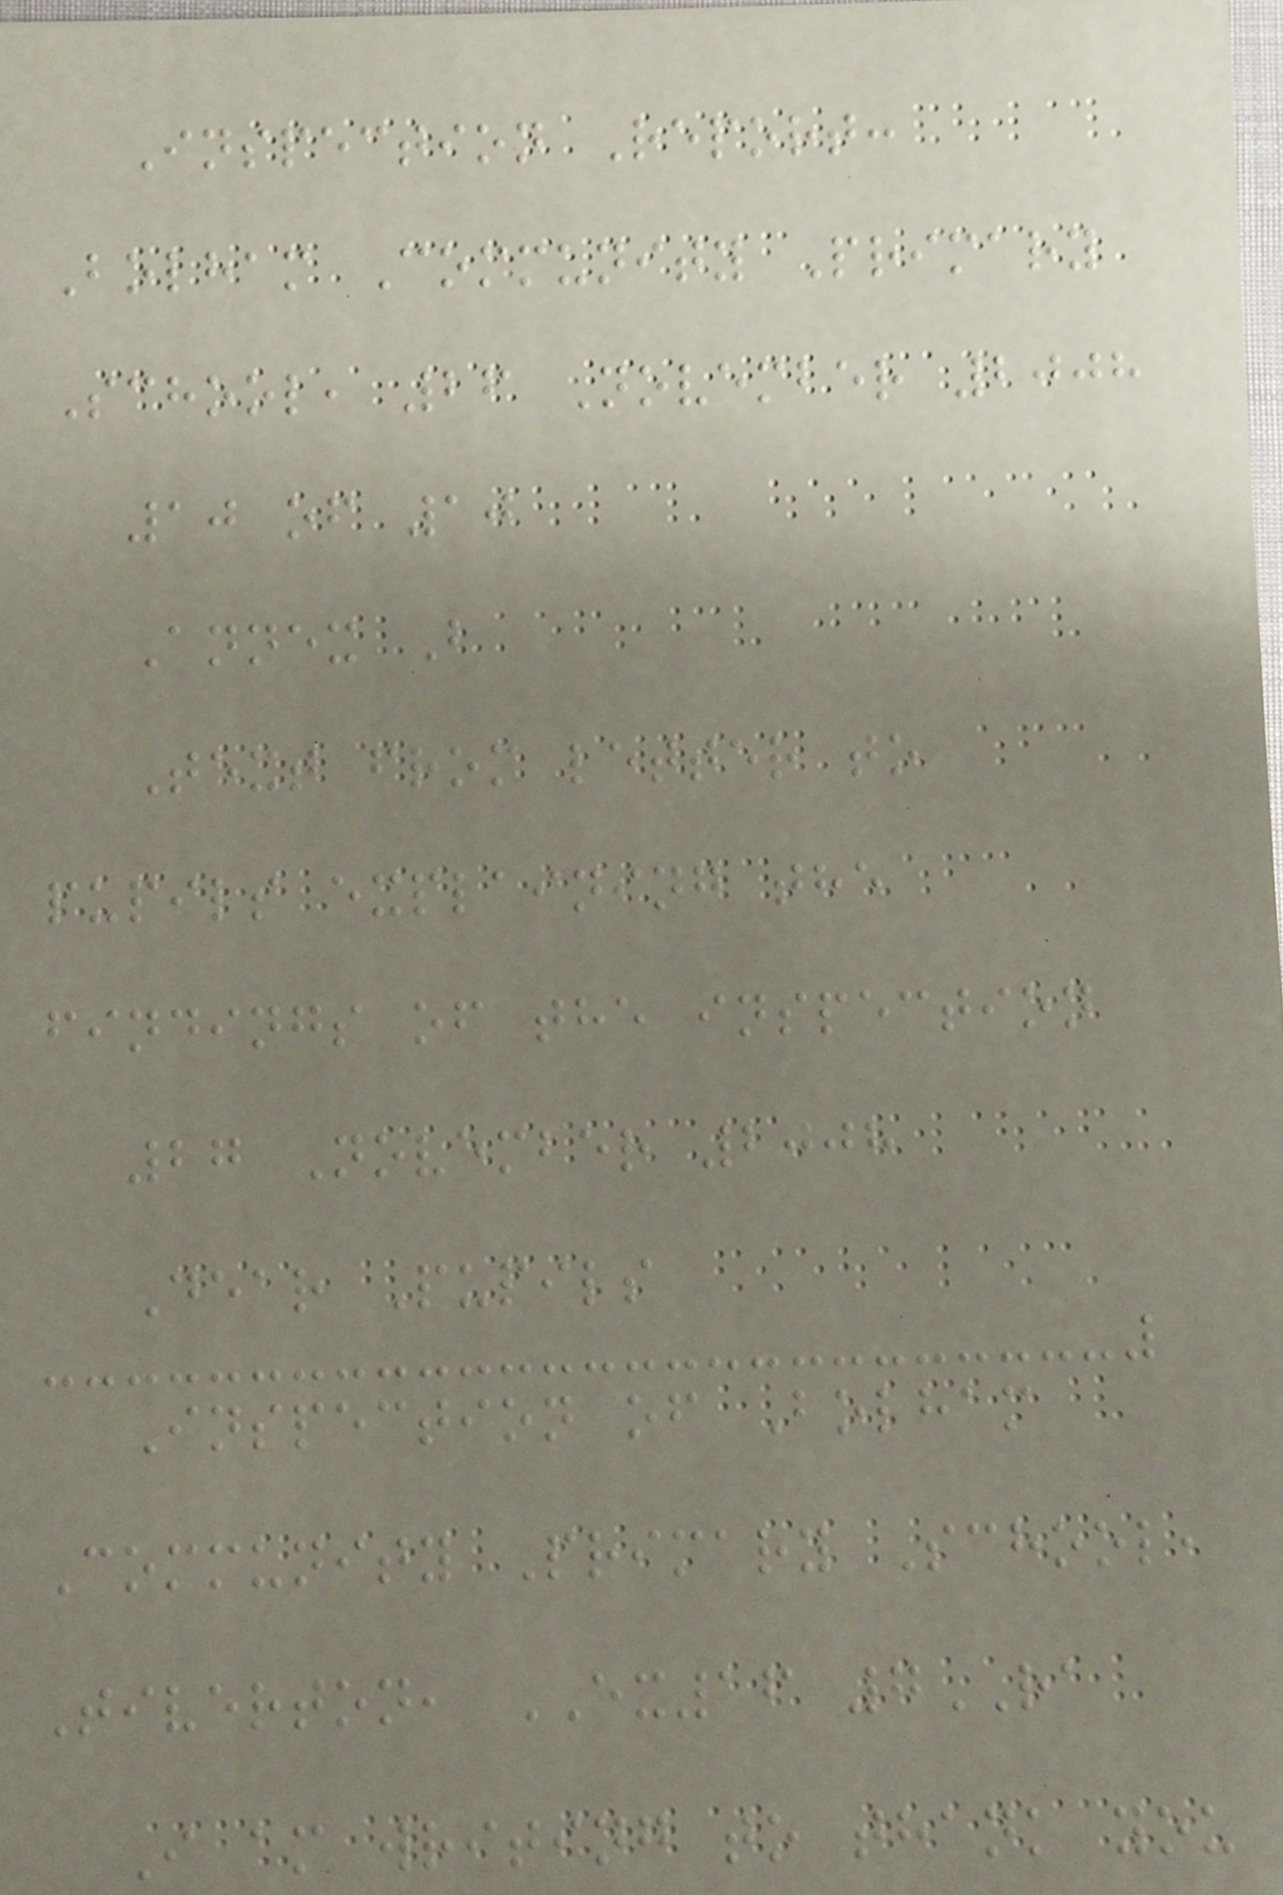Inspection Report:
Bolham Community Primary
School, 26 November 2008
10 of 10
Annex B
Text from letter to
pupils explaining the
findings of the inspection
27 November 2008
Dear Pupils
Inspection of Bolham
Community Primary School,
Tiverton, EX16 7RA
I am writing to thank you
